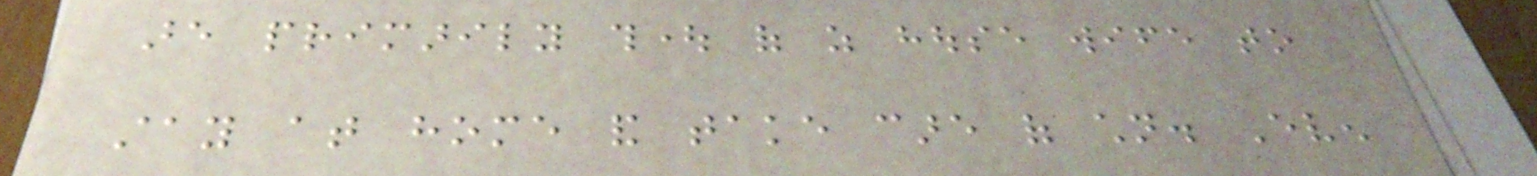are primarily thought of as house wife to
stay at home and take care of children. Even
